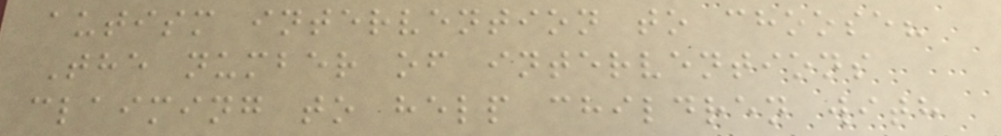autism intervention to choose?
The number of interventions
claiming to help children with
